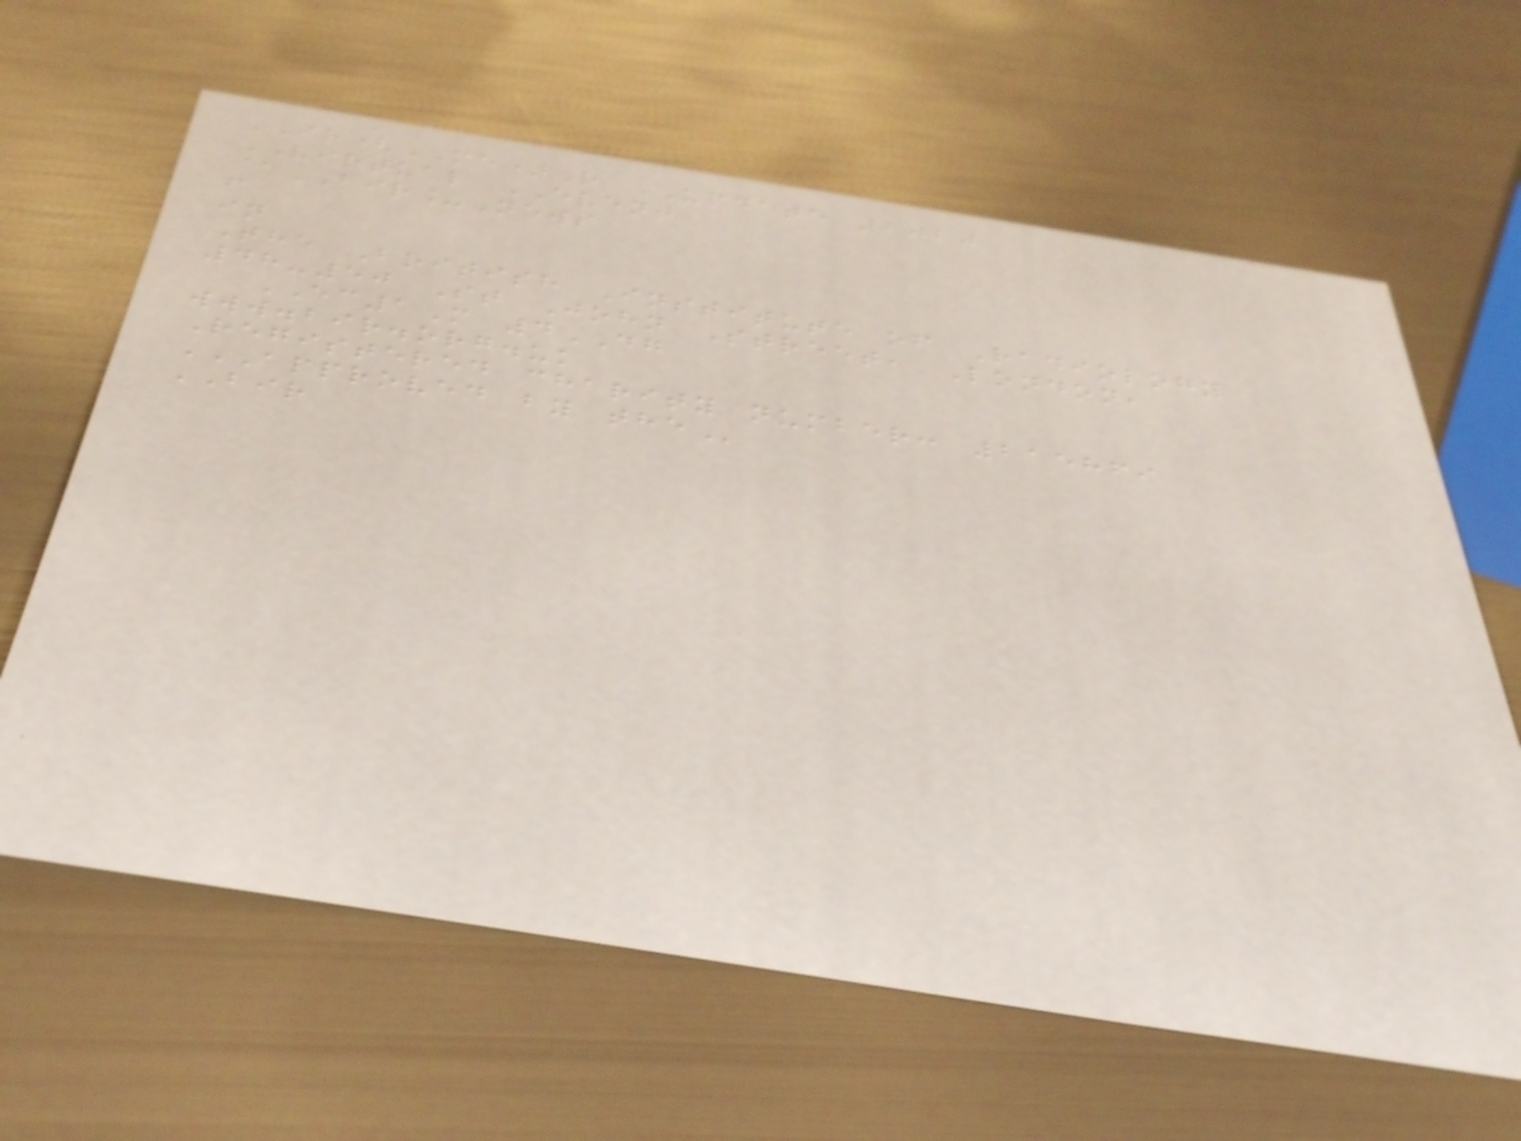IR(ME)R UPDATE 2020
VIRTUAL EVENT
@BIR_News
f
in
The British Institute of Radiology
48-50 St John Street, London,
EC1M 4DG
www.bir.org.uk
Registered charity number: 215869
APPROVED BY THE
BIR
